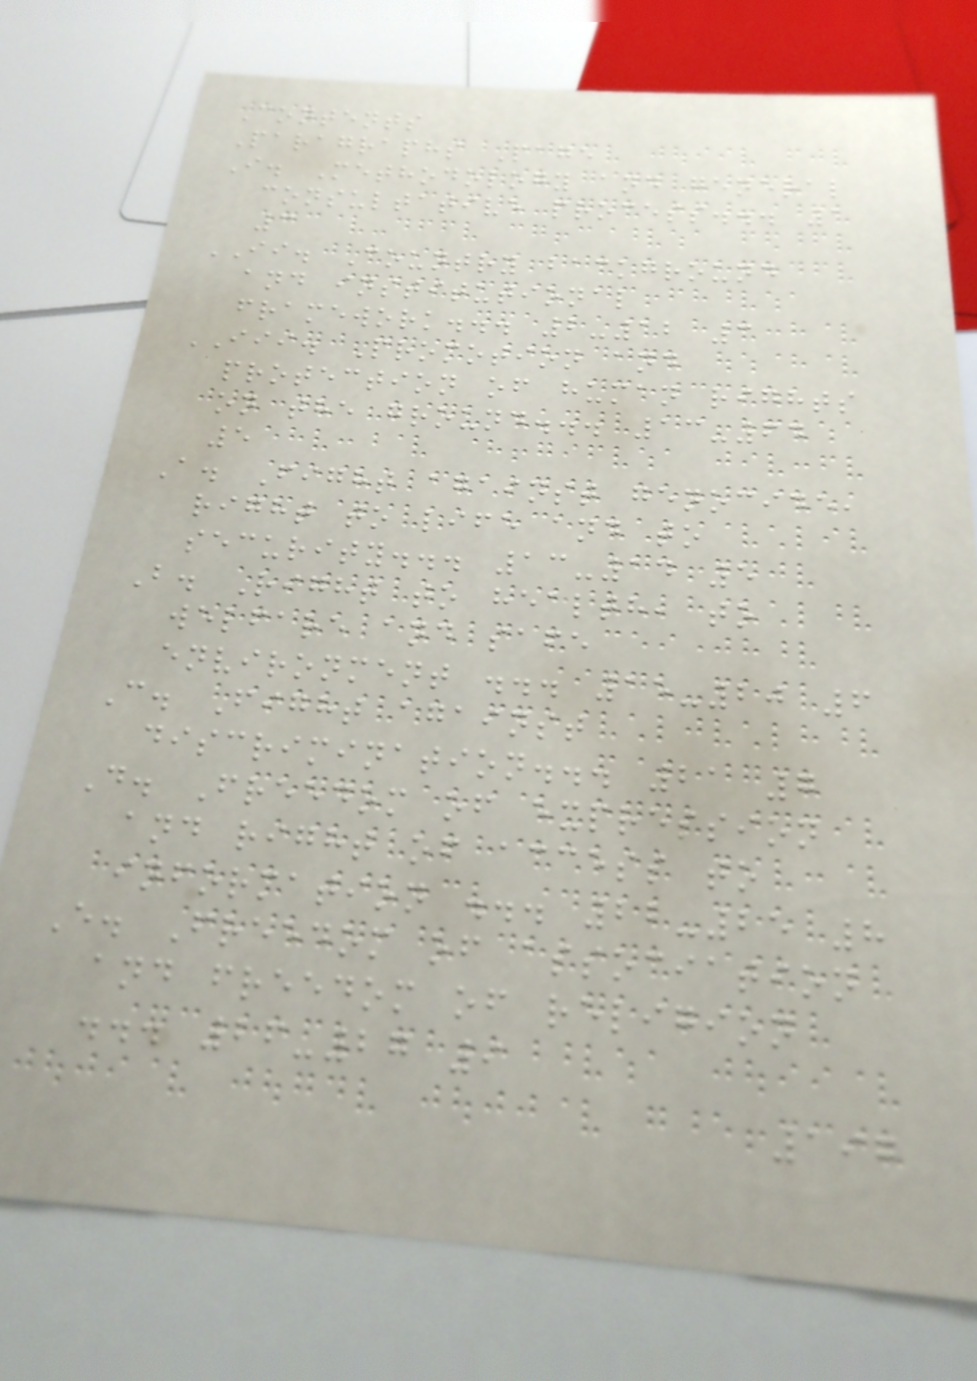Contents
Paragraphs Page
I. Methodology and general
consultative process... 1
3
II. Country background
and institutional
framework... 2-12 3
III. Promotion and
protection of human rights
on the ground... 13-64
5
A. Fight against genocide,
right to life and to
security... 13-14 5
B. Right to health, to
welfare and safe
environment ... 15-20 6
C. Fight against
discrimination... 21 7
D. Freedom of expression
and right of access to
information ... 22-25 8
E. Freedom of association
and freedom of religion
... 26-27 9
197
